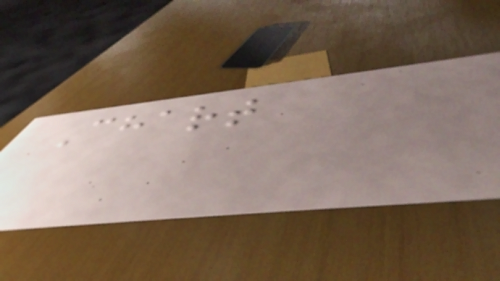Chart
